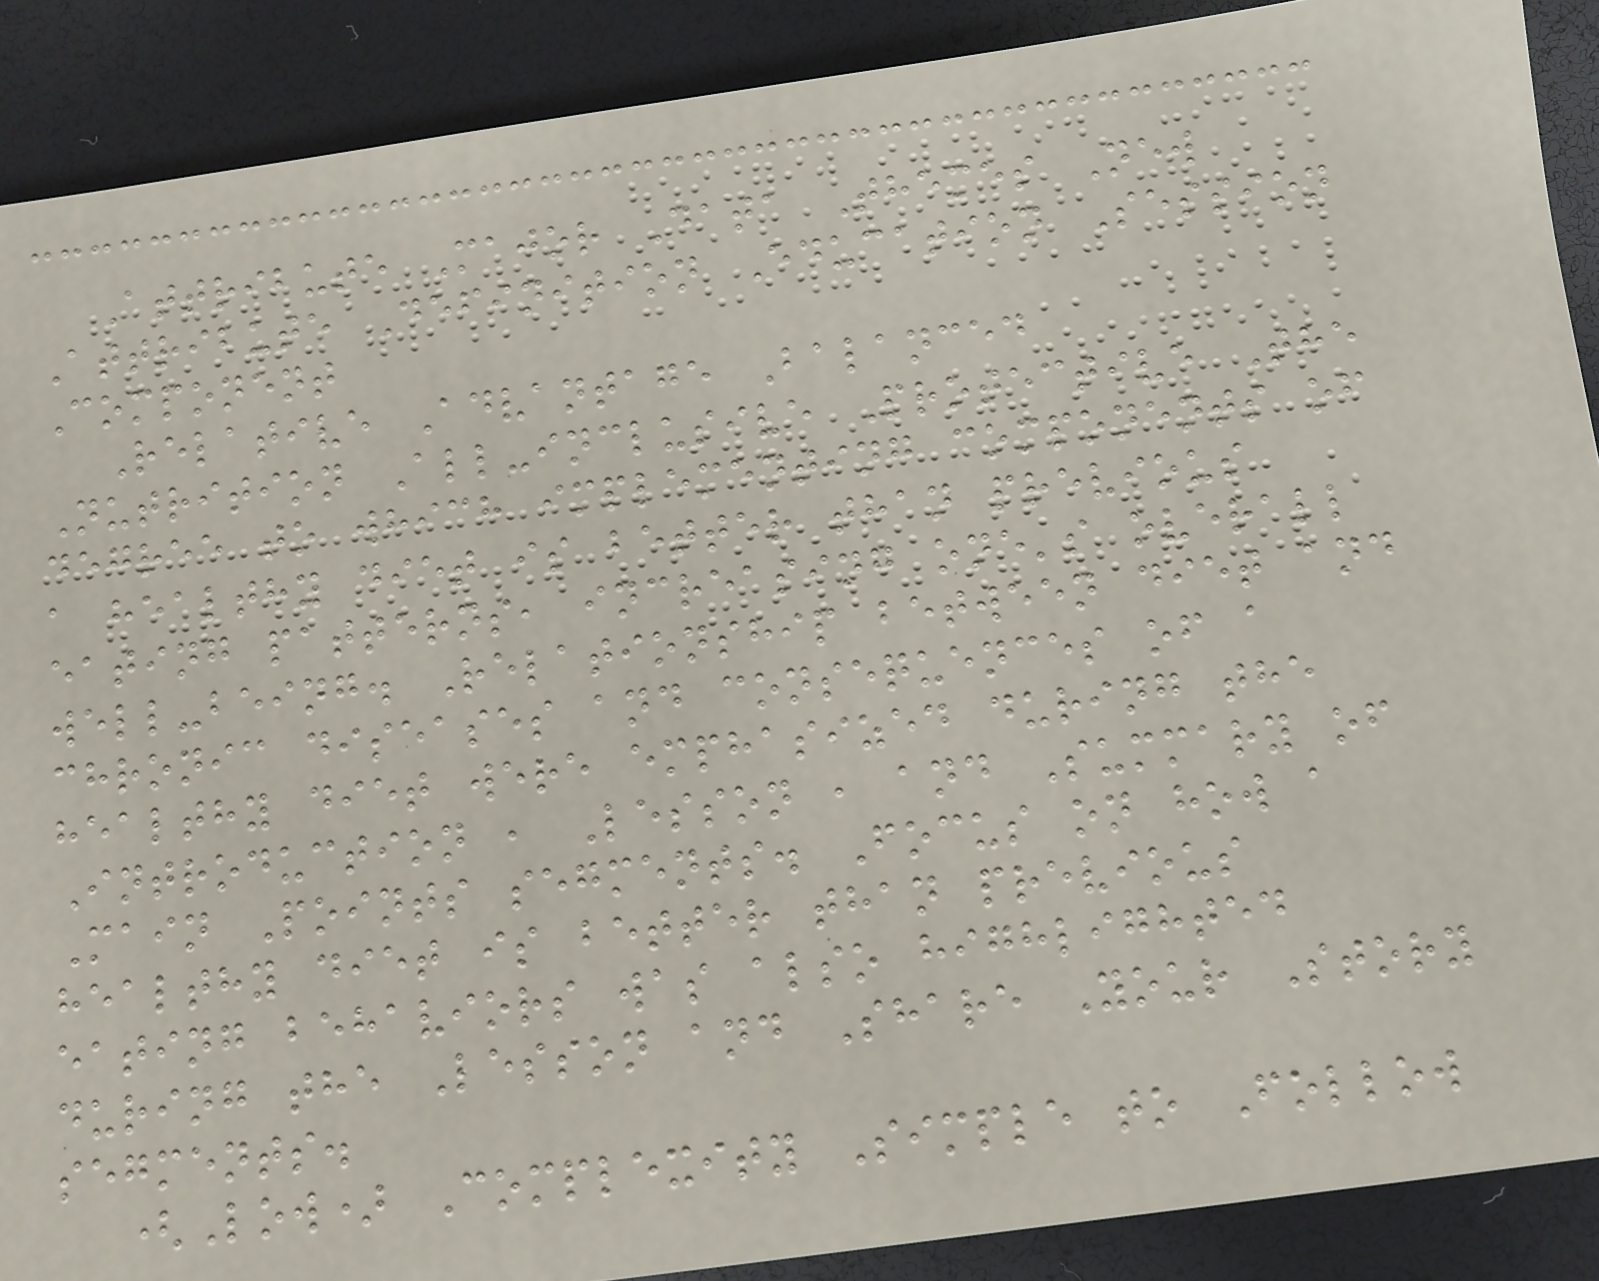Attribute Major Data Themes New
Attribute Definition Education Session
Component
Relative Advantage Balanced
Nutrition All-inclusive Protective The
degree to which implementing components of
a healthy diet is better than previous
eating patterns, increasing one's overall
well-being. Relationship between diet and
chronic diseases and consequences of a
healthy diet were emphasized during the
Introduction , Lesson , and Summary of
Main Points segments. Focus on how a
healthy diet is better than previous
eating behaviors was also highlighted
during the Lesson and Share Your Story
segments.
(Low) Complexity Simple to Follow
